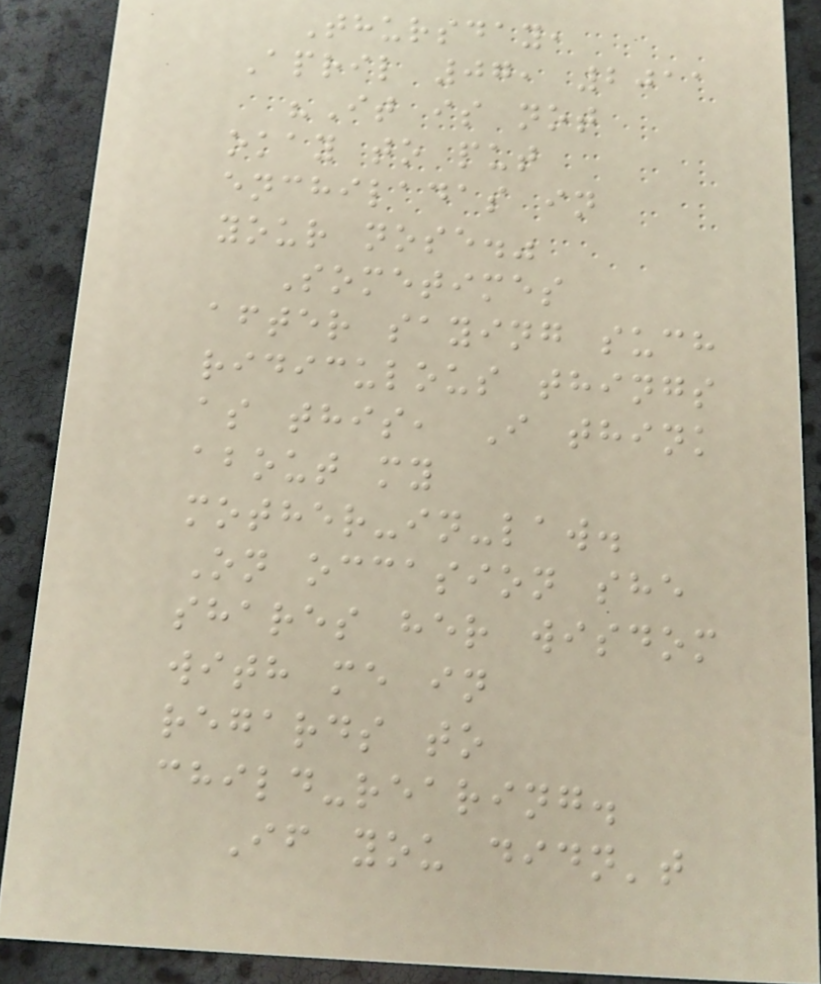Thursday,
April 07, 2011
"It is not
okay to put
enchiladas in
your nose."
Sometimes
after saying such
ridiculous things
as this, I think
about my
mother-in-law.
On occasion she
shares her wisdom
with me in
regards to
child-rearing.
If you didn't
